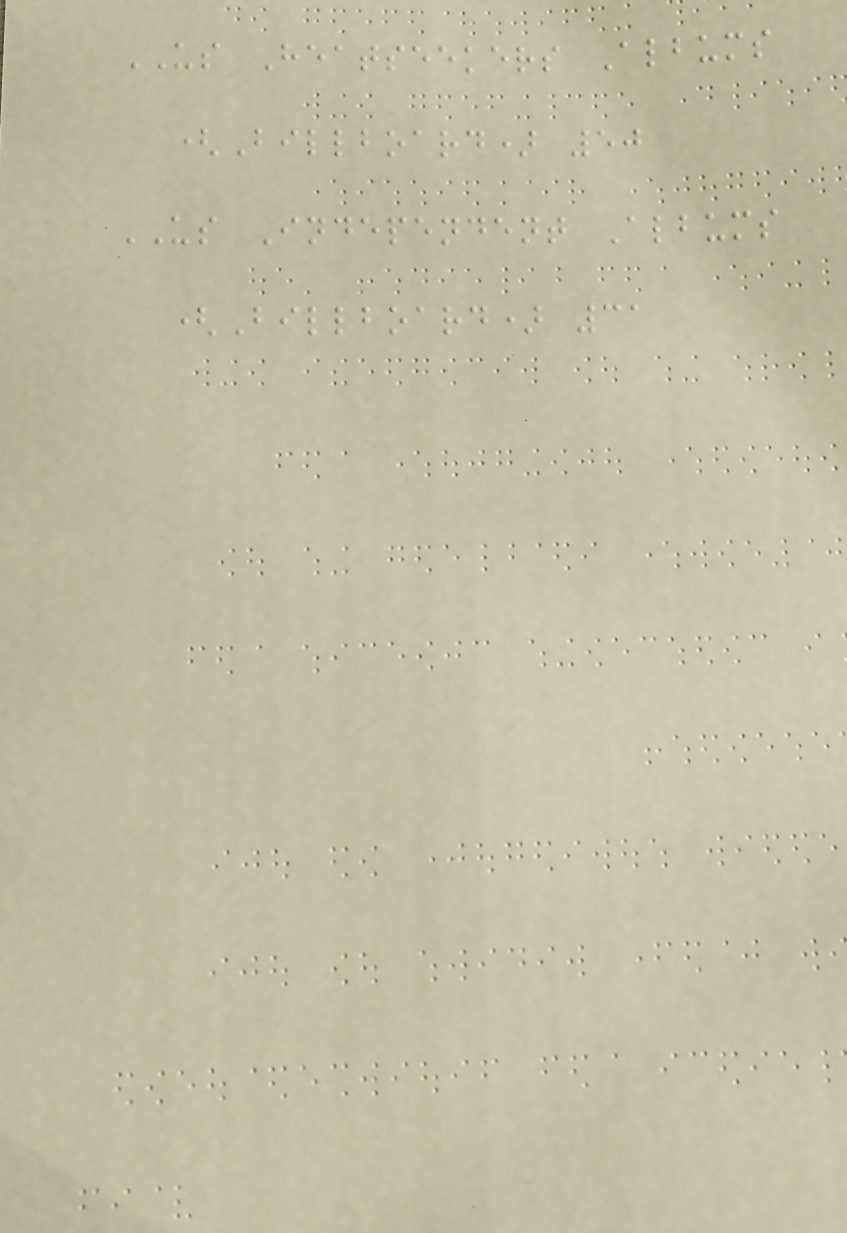US Heatseekers Albums
(Billboard) 50
US Independent Albums
(Billboard) 31
